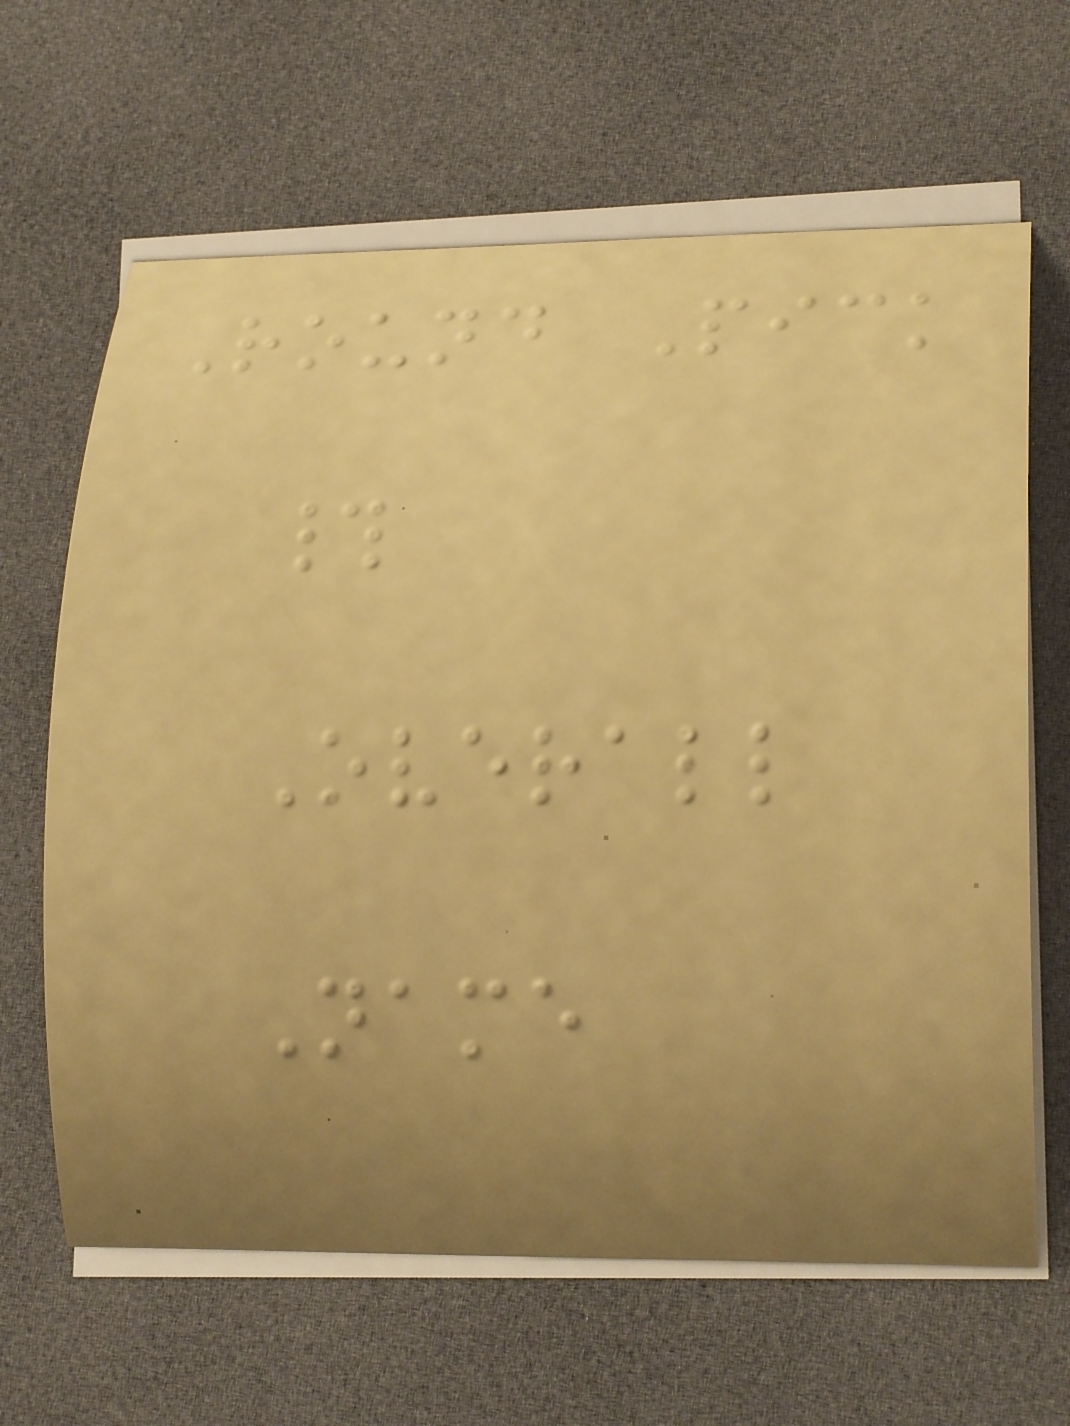Round Pick
#
Overall
Name
